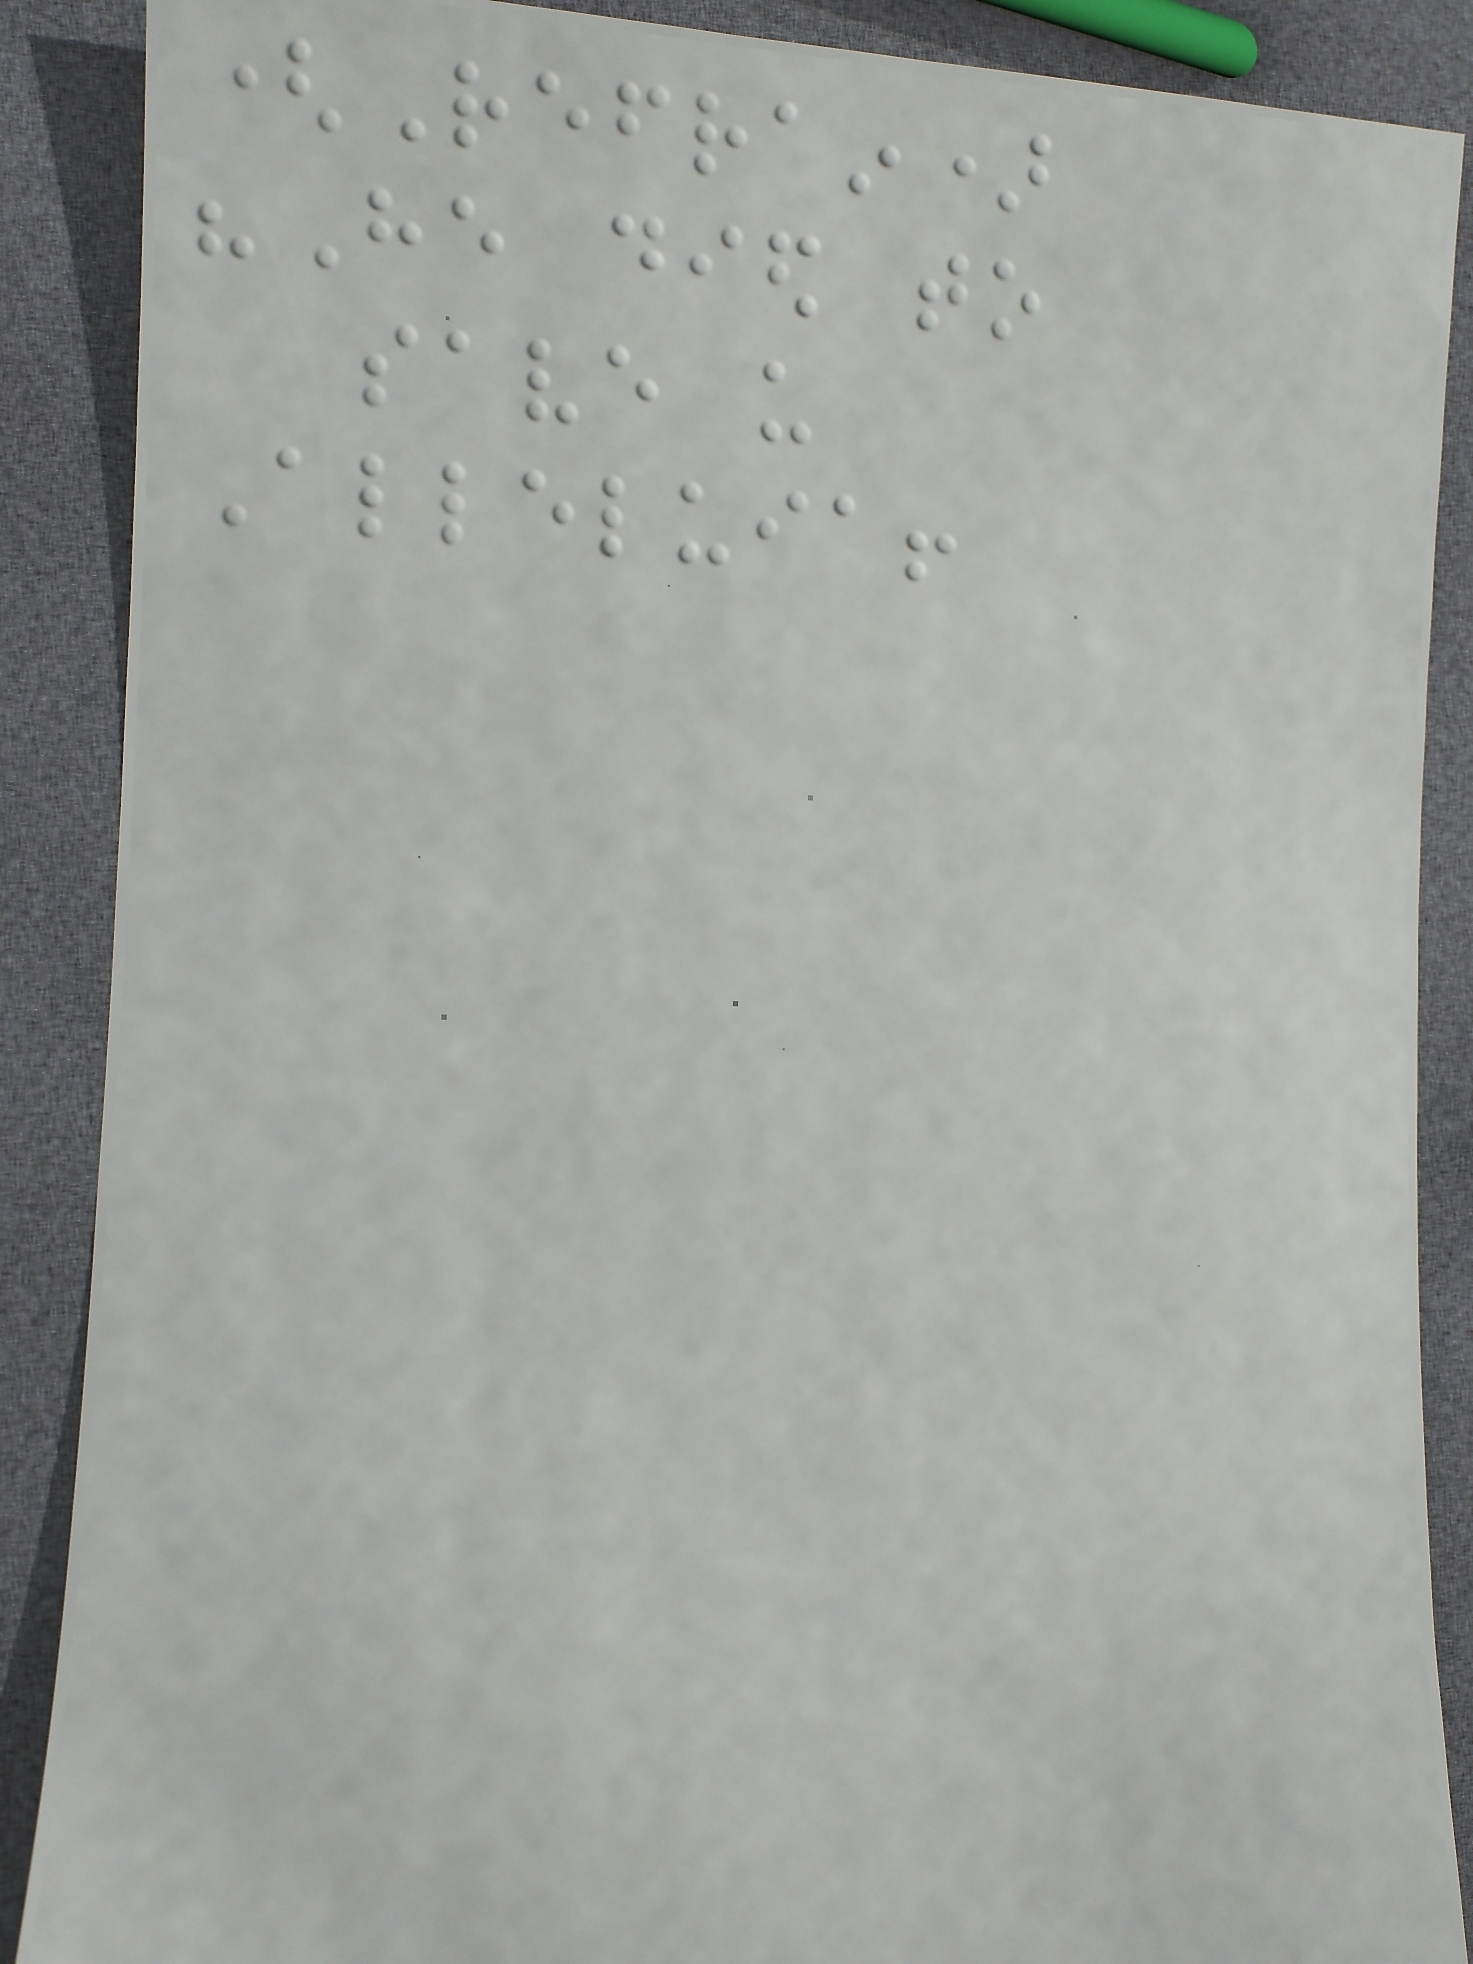(Refrain)
"He died to
save us
Alleluia!
